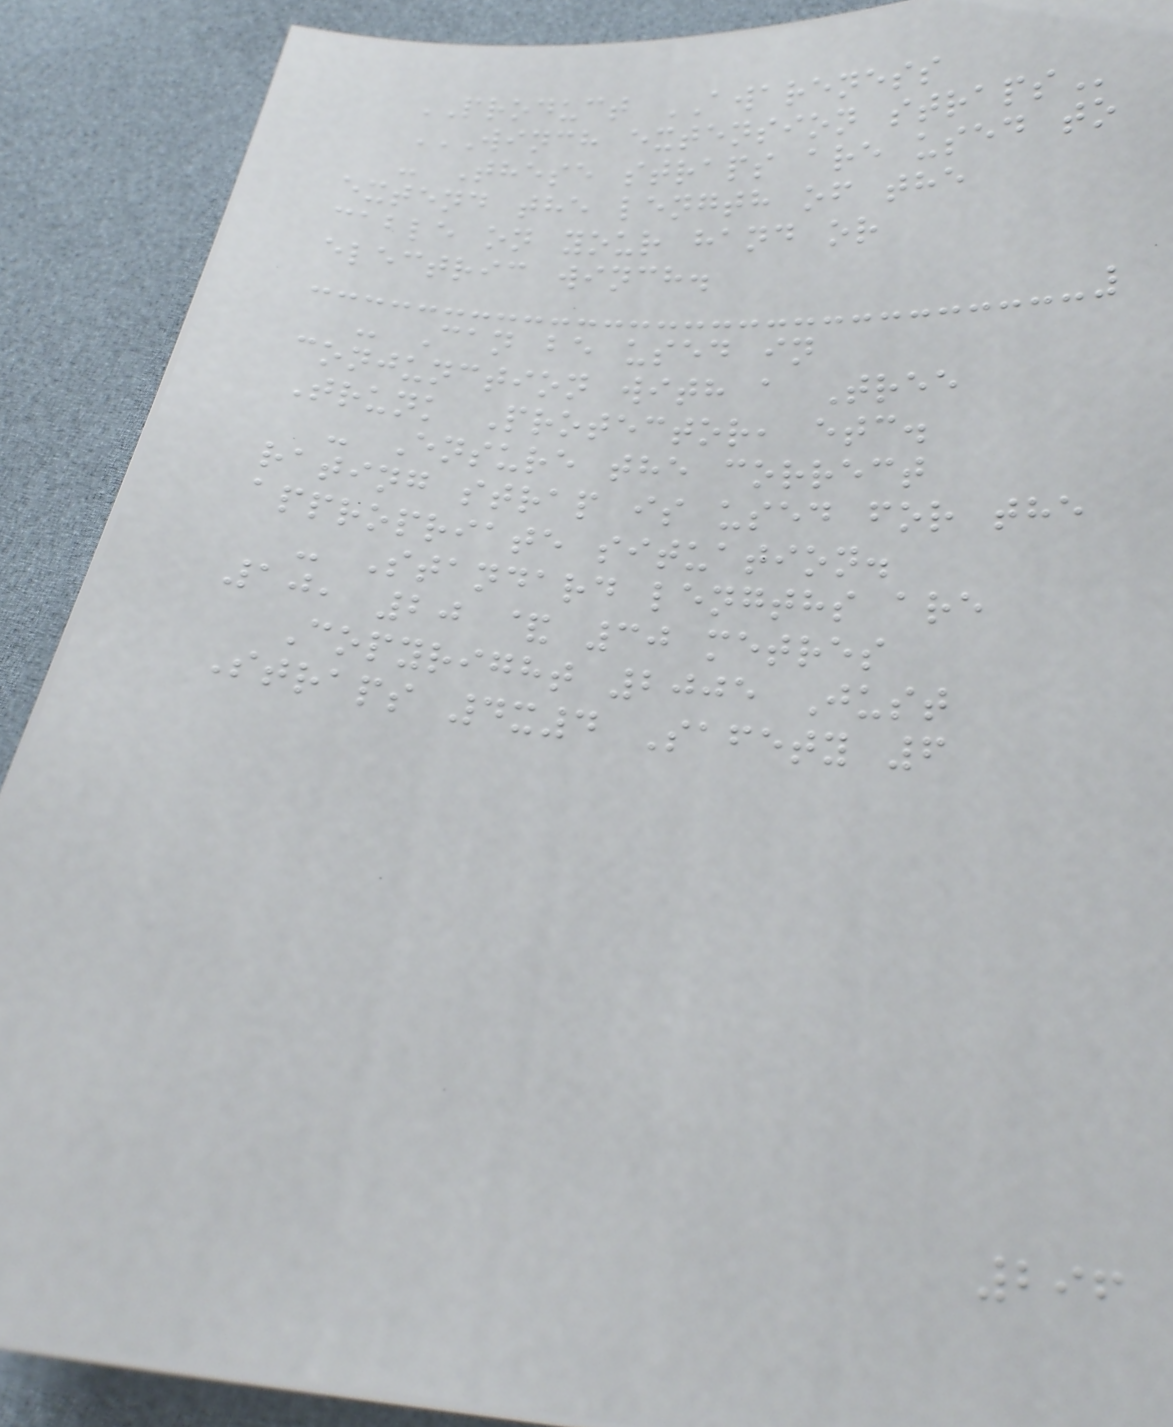PRODUCT AWARENESS
WINCH EXTENSION STRAPS
- These straps are used to
extend the length of the
cable on your hand or
electric winch.
- Can be used in
conjunction with a Tree
Trunk Protector, etc.
- Ensure the correct
rating strap is used for the
appropriate situation.
- Standard lengths are
10, 20 & 30 metres
Copyright 2005 Just
Straps 4x4 Safety 6
296
